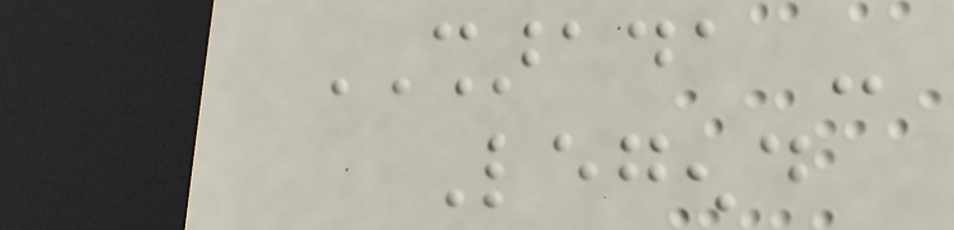SHARADA -
Legend
